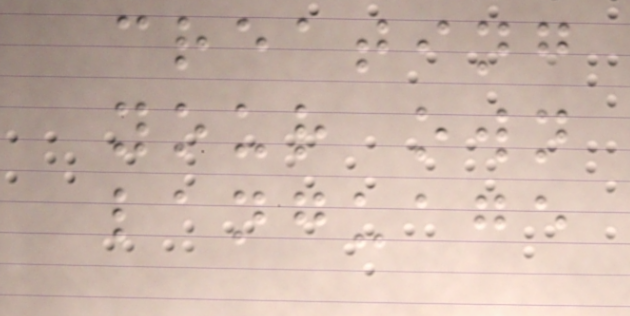creating
your own
language
